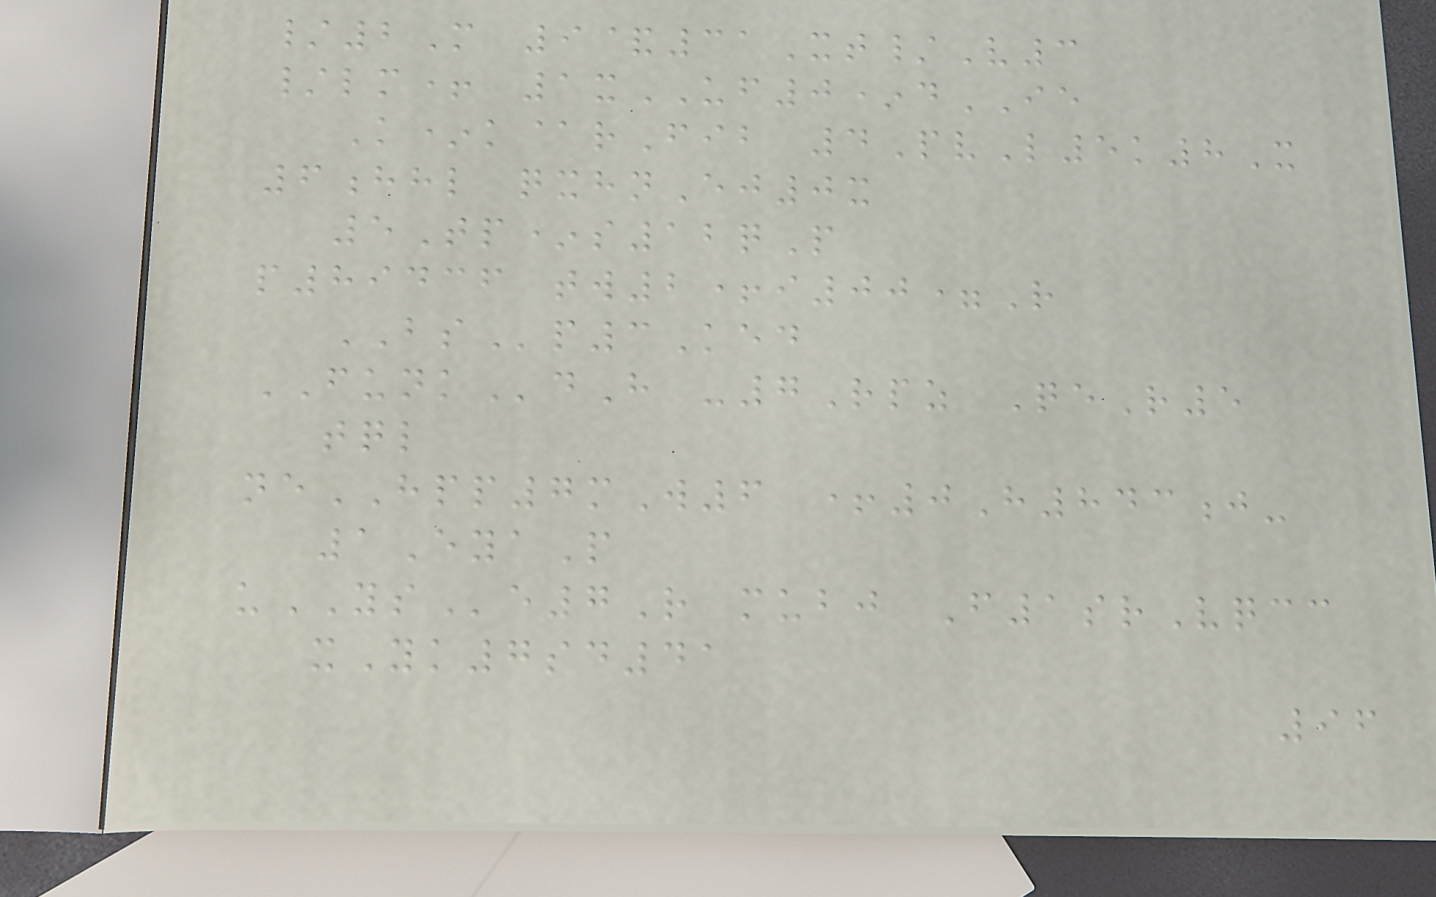/2M 9&31Xt/V3
/lm+ 1xUF0*dIE
K*k@rFib 4PvL5k8X
6hhl qxhnEj0x
5Tp*s12qP
p89436 tw2+i00=R
BSp3Ked
FUNKdH -7Rpz QeR5
tql
neHPP7mW6 +0H843j-
1EyaP
uYSe7R mubj F1srVqcc
xYk7sd41
96
